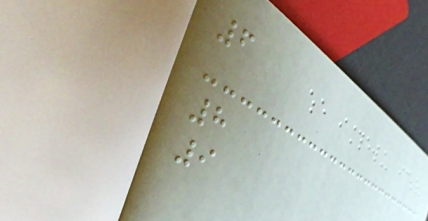6
8
9
